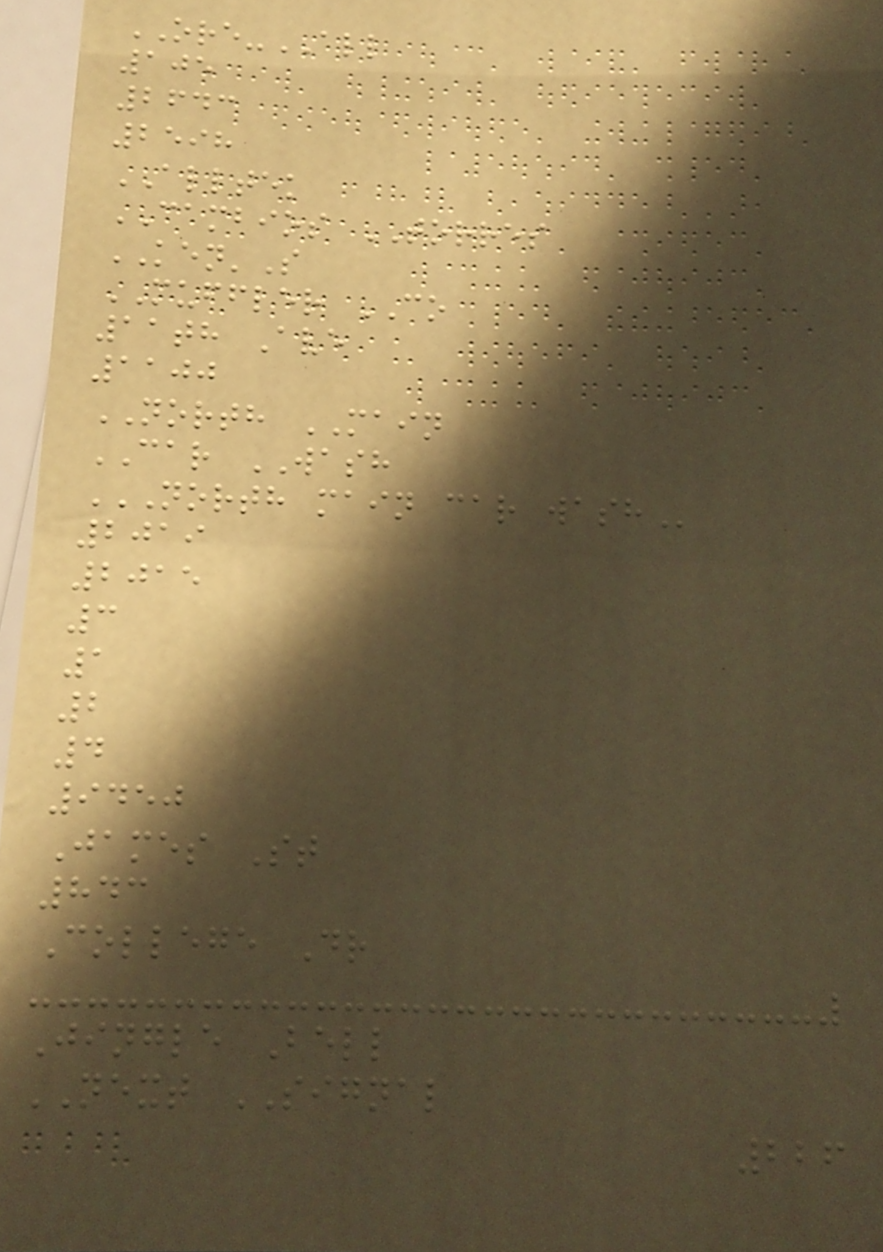ORE-ALL
105
2643
2598
ALLTEK
CAMBIOS TORRES
KEN'S
MUFFLER CO
11th Ave
1100
NORTH MAIN
CAR WASH
NORTH MAIN CAR WASH
2019
2015
3
1
2
4
9450
James St
843
College Dr
Jingle Bell
NEXT SIGNAL
226
